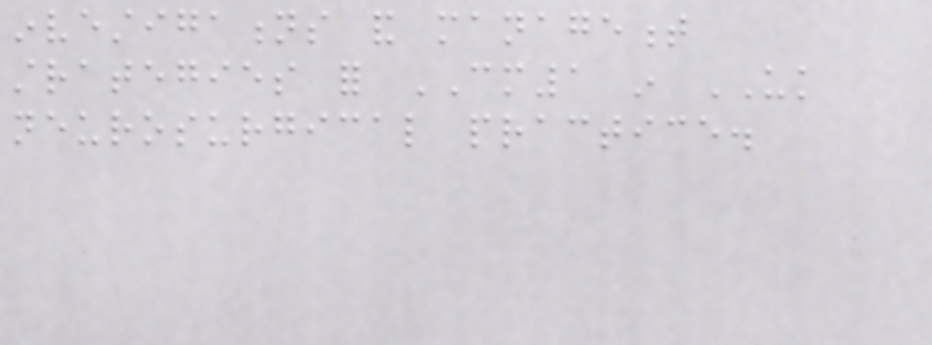investigations and management
strategies for CM1 in UK
neurosurgical practice.
